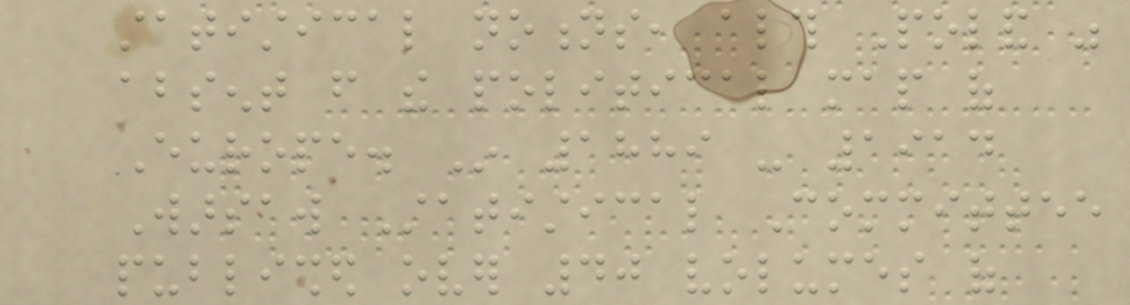statistical notions, although Poland was
absent from the political map of
Europe. In 1889 - 1914
Warsaw Statistical Committee
published over 40 volumes of
